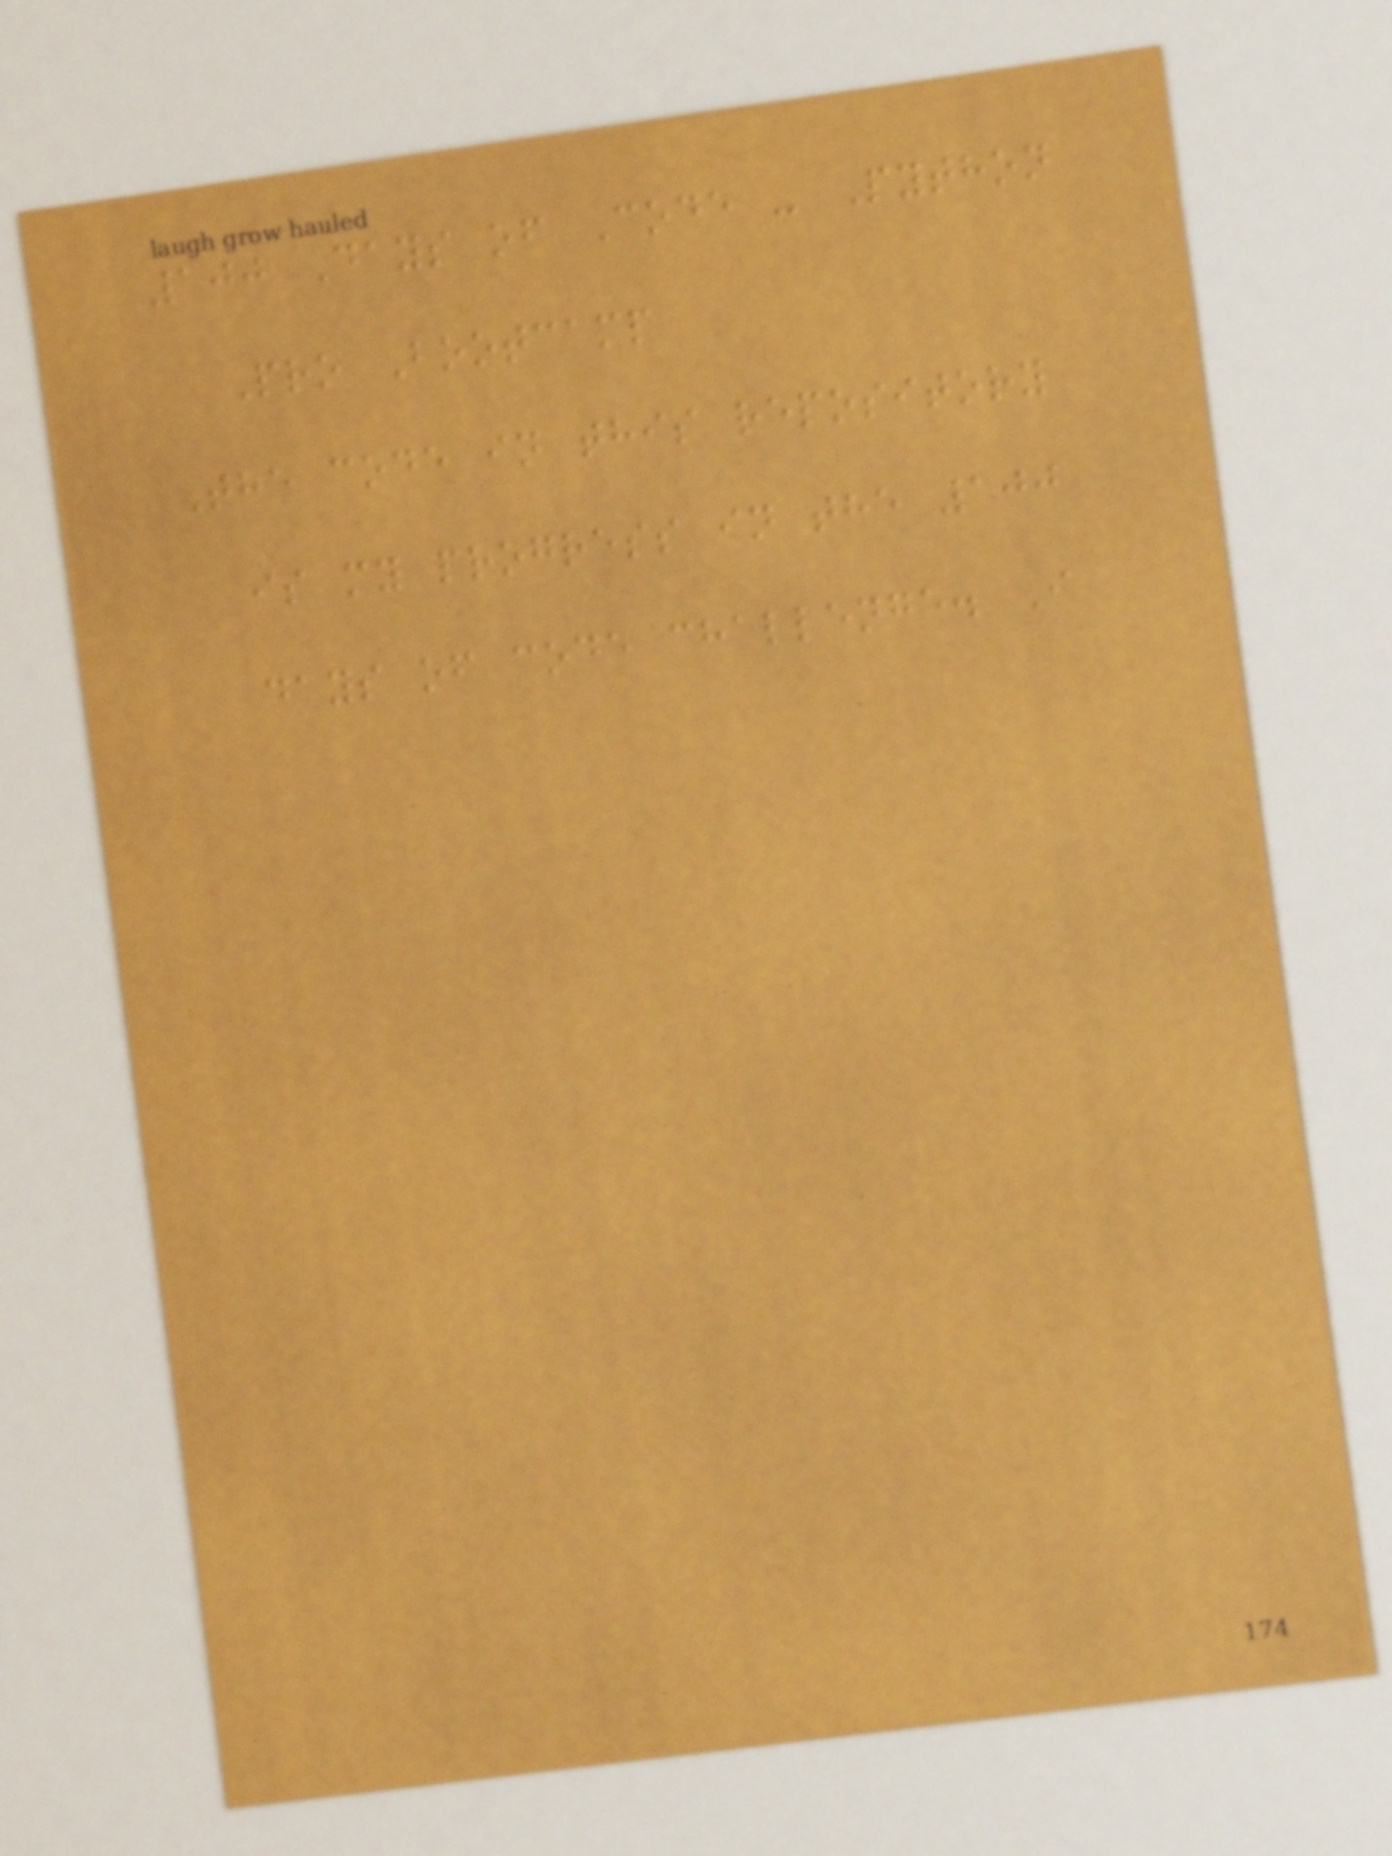100 Days of Code - Python
Pro Bootcamp
The code in this repository
is my progress in the 100
days of code challenge. I
